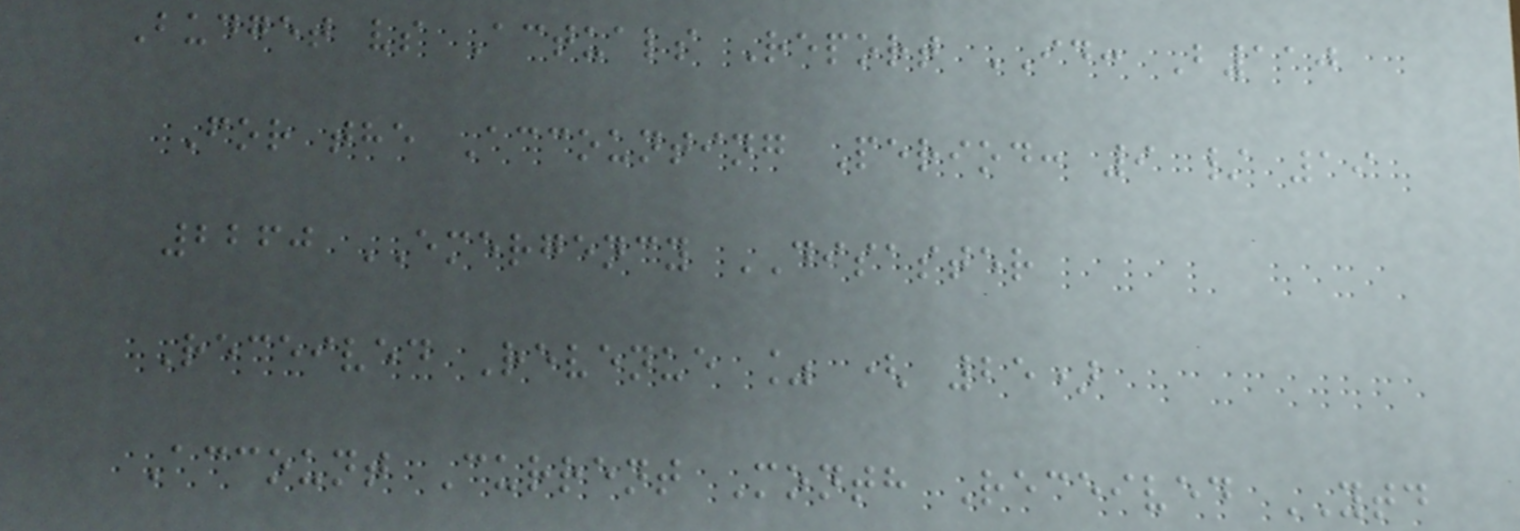Budget vs Actuals Report ID: B110
For the Accounting Period: 9 / 19
2260 EMERGENCY DISASTER
Received Revenue % ( 25)
Account Current Month Received YTD
